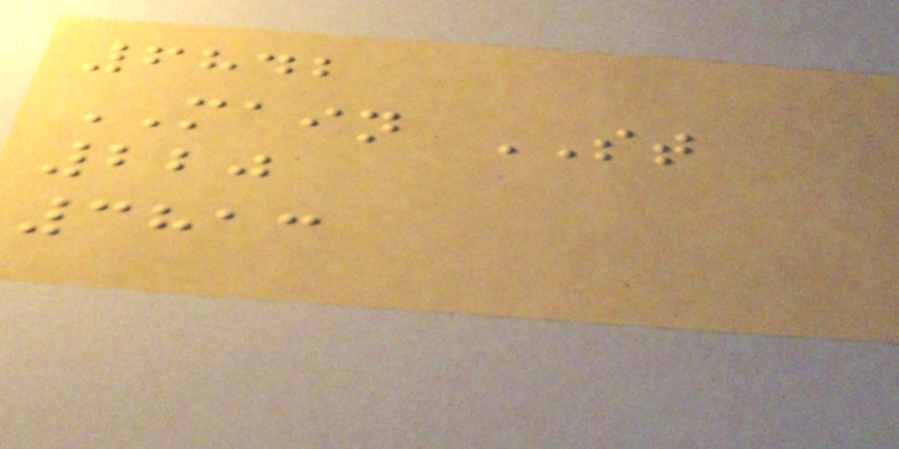6842
MAIN ST
220
3813
